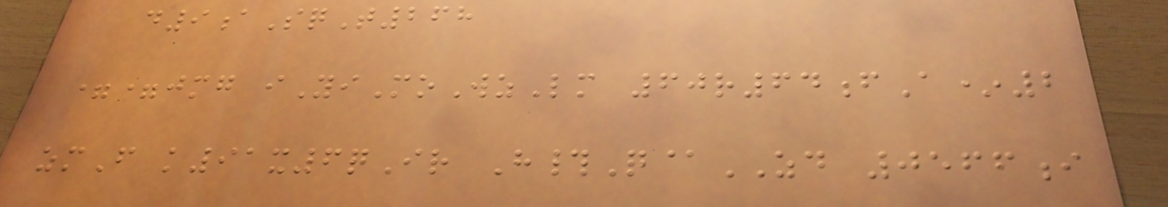d9aSqT268
==jmg iYiMoWzLm 60r64fA*2
zmF k91x6qIr H#Q@ZD 0566i
